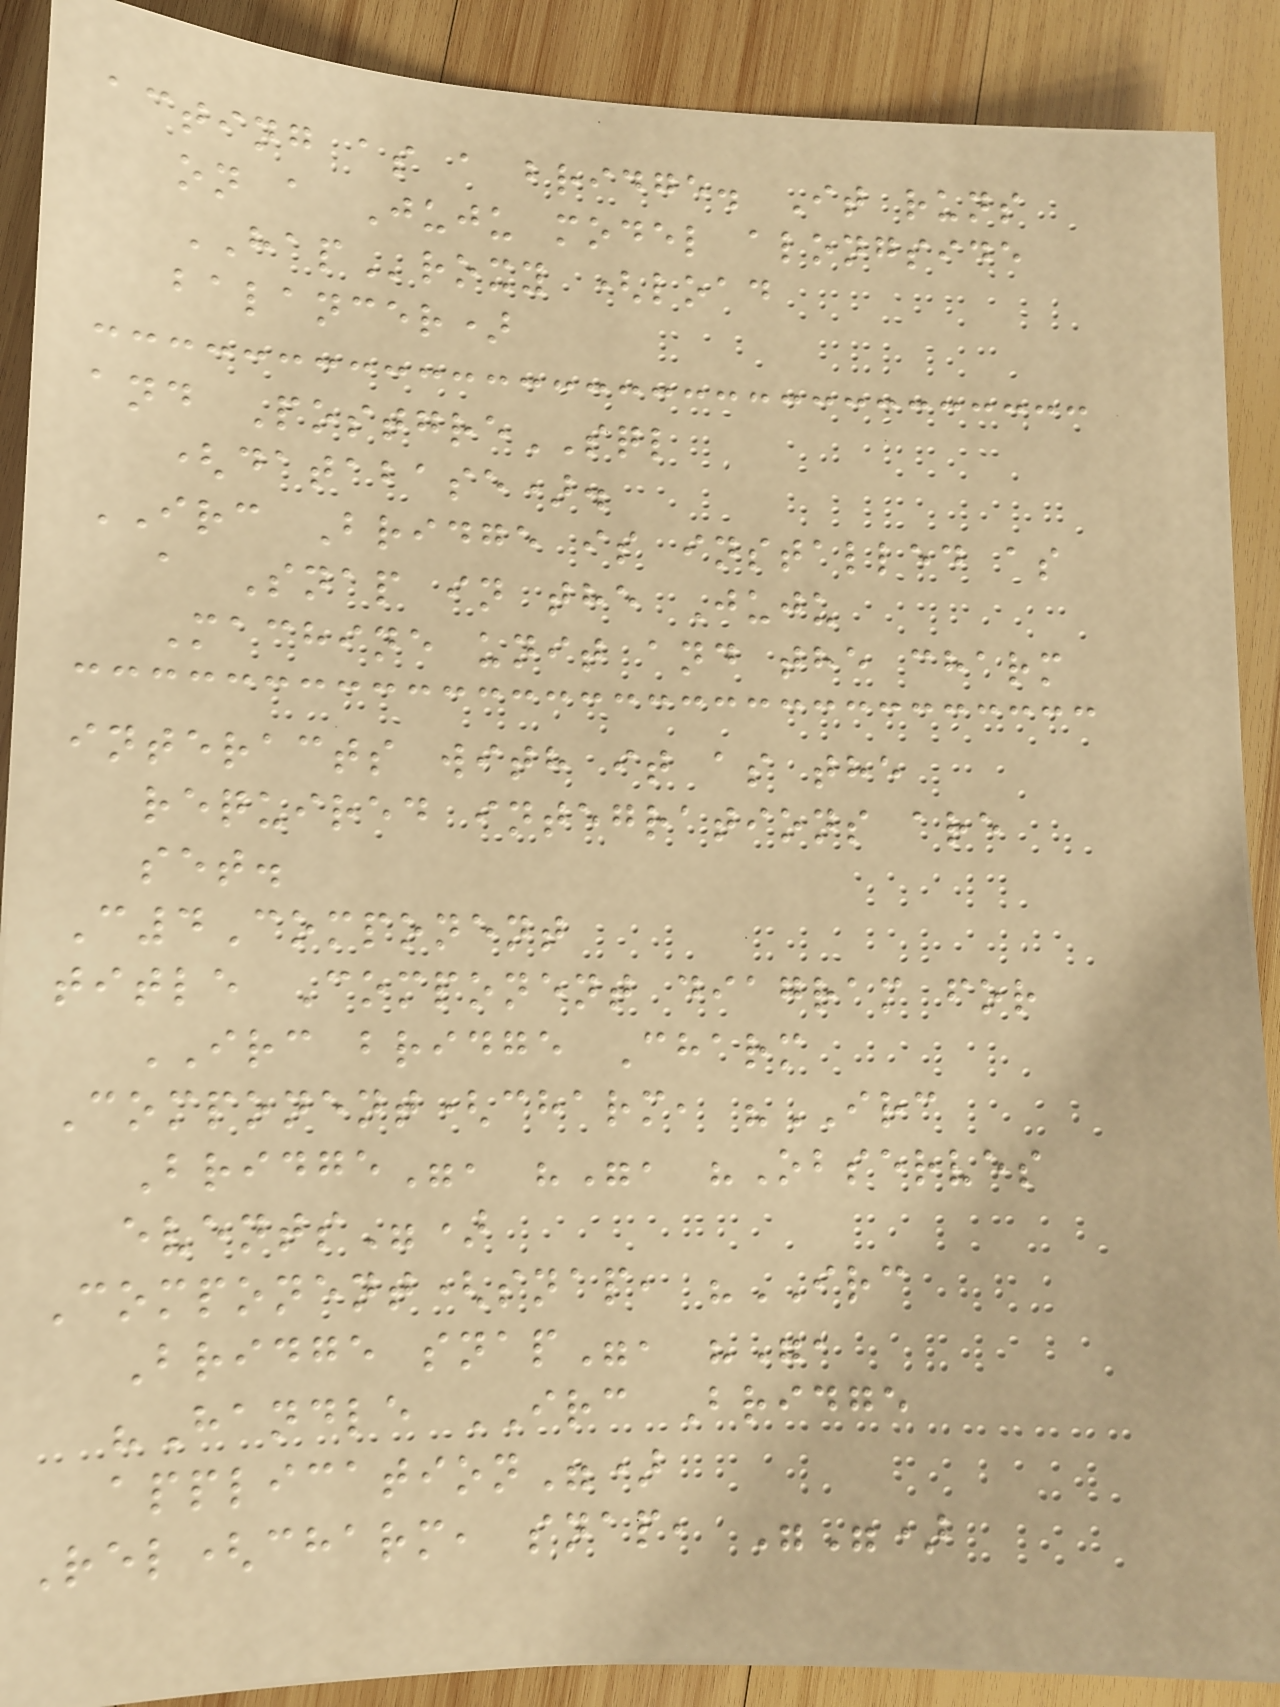acting as a bridge. It runs
on a Juju model alongside
HAProxy (load
balancer)
and PostgreSQL
(database).
IRC Bridge is installed as
a Snap in the Juju
Machine unit and the charm
interacts with it as the
required integrations are
set.
C4Component
title Component diagram for
IRC bridge Charm
Component(charm, "IRC
Bridge", "", "Observes
events")
Component(snap, "IRC
Bridge snap", "",
"Handle IRC Bridge
application")
Rel(charm, snap, "")
